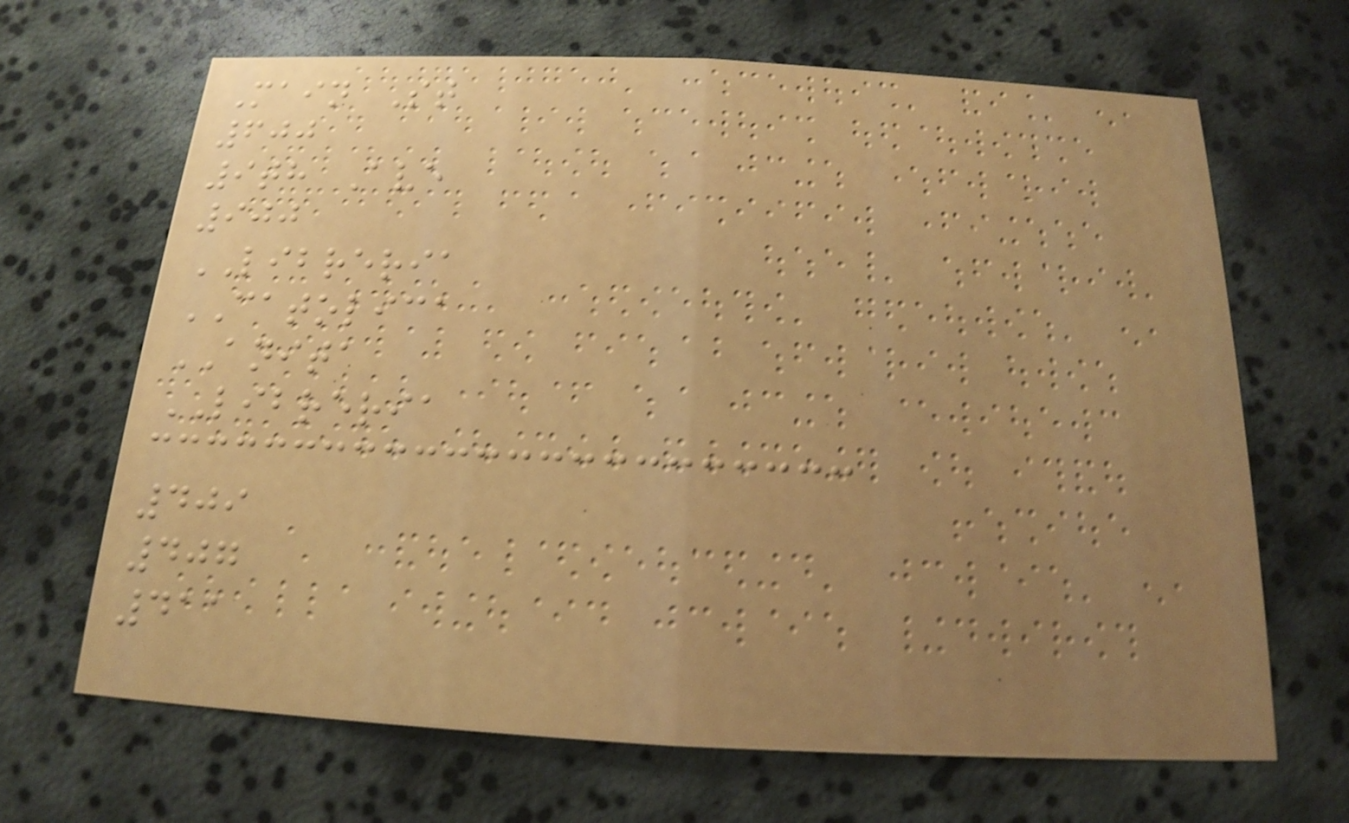Main St
600
9th Ave
900
LIBRERIA
CATOLICA
ANITA
LIBRERIA
409
407
411
